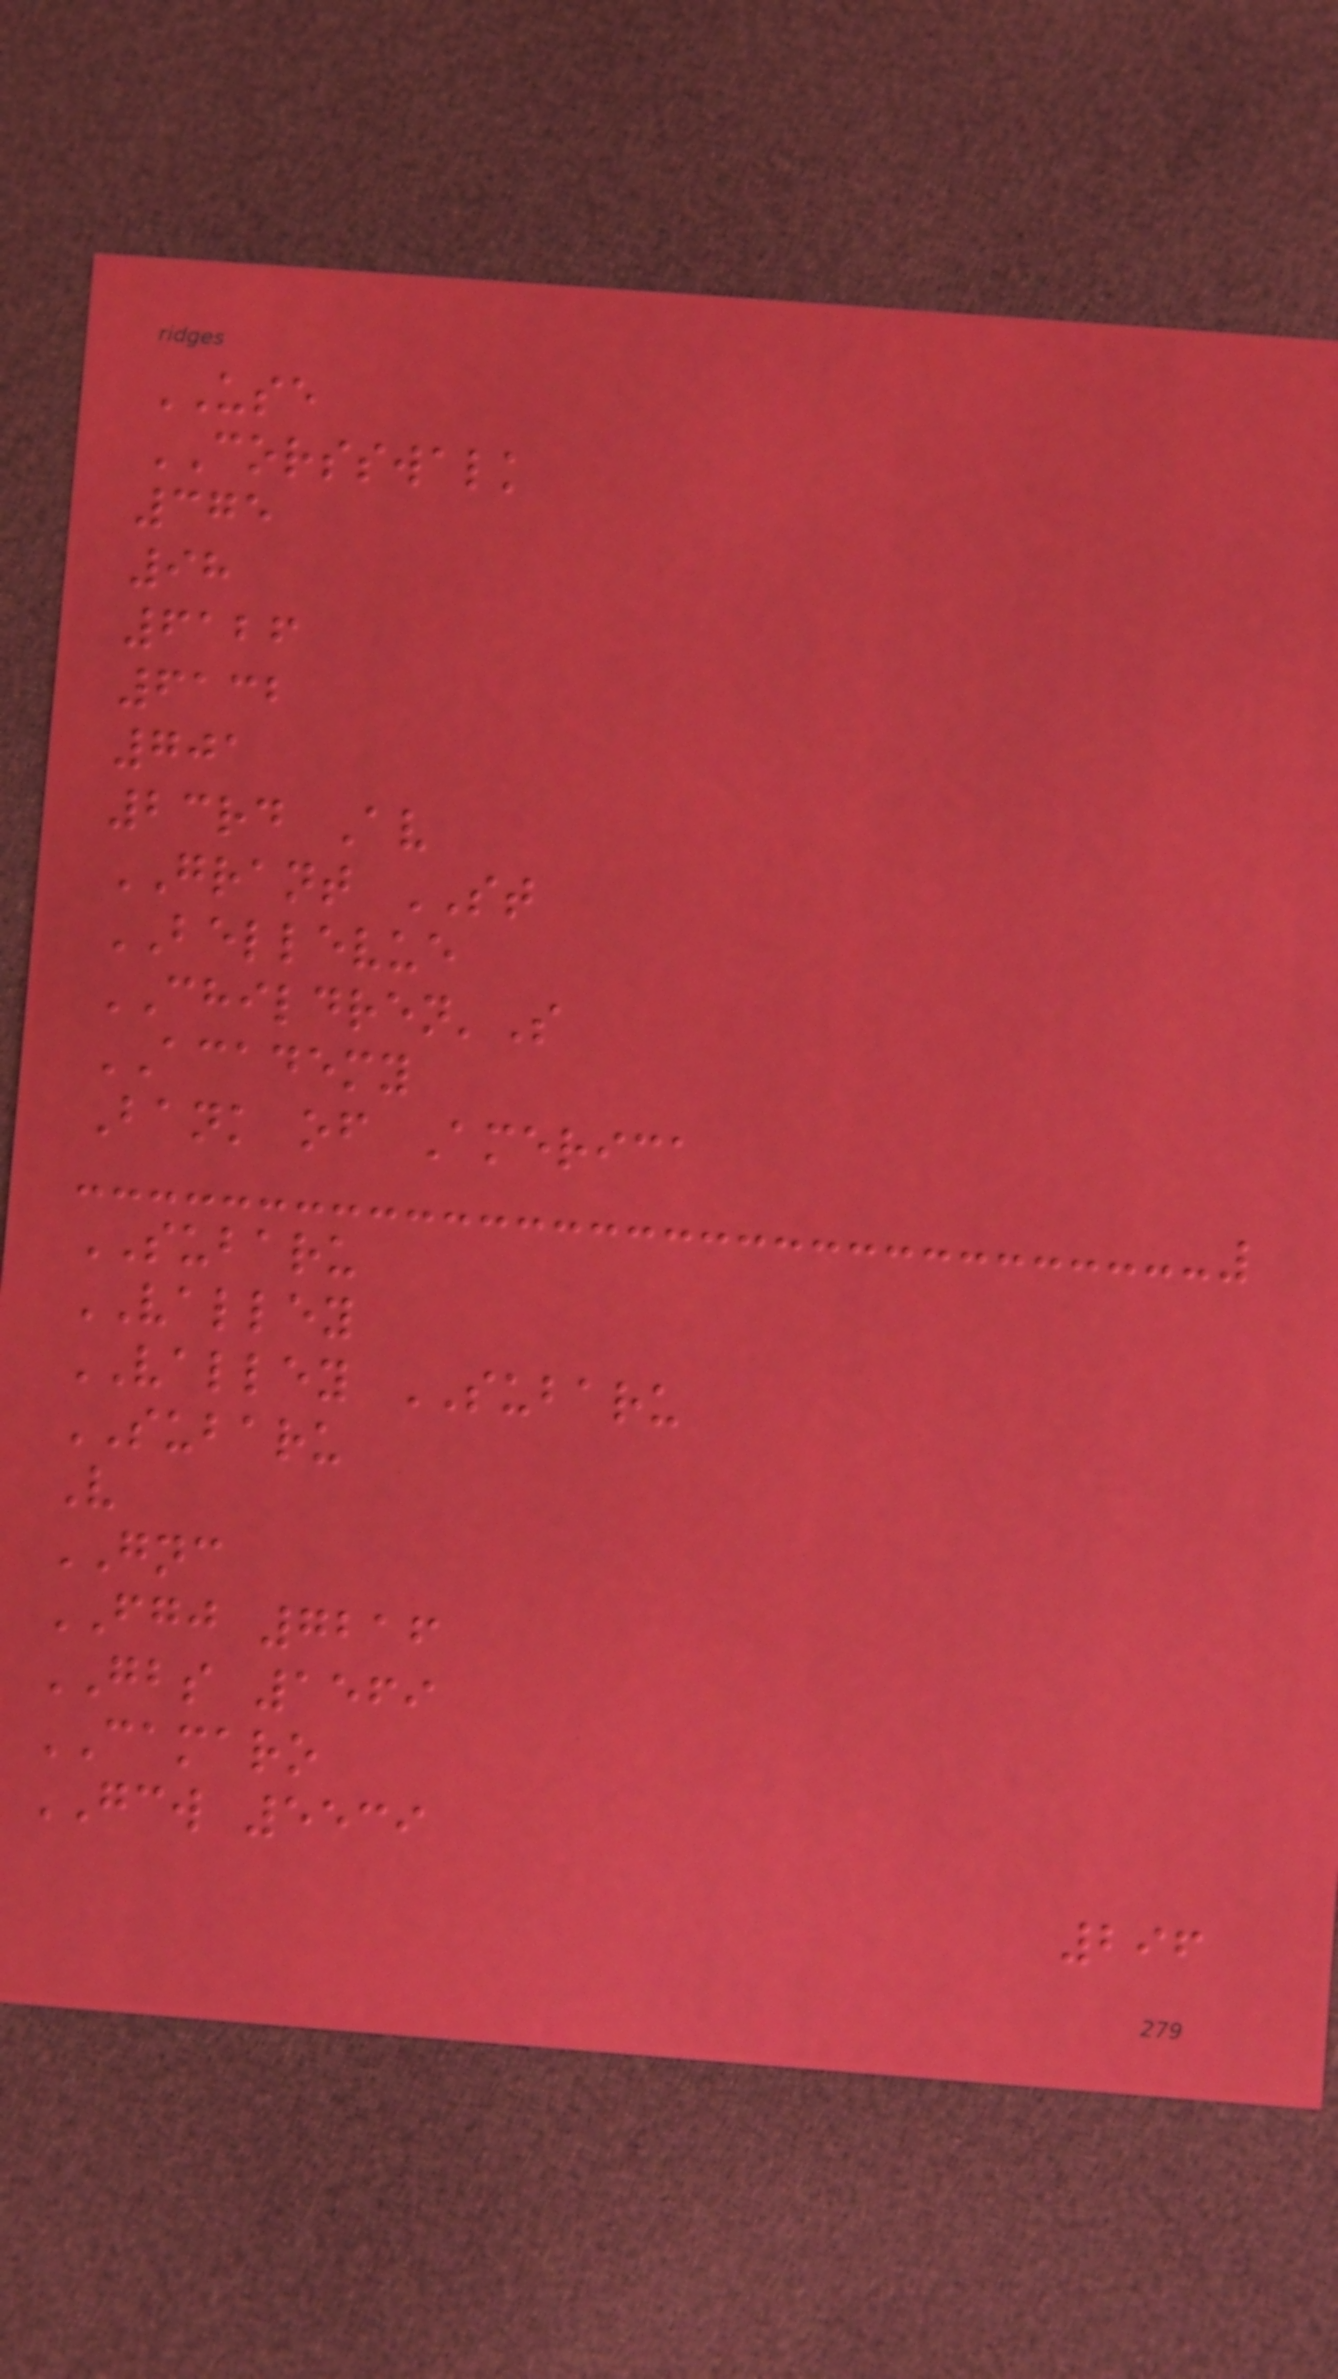USE
CORSSWALK
375
98
6126
6132
701
23rd Av
GRANT ST
BELLEVUE
CHILDREN'S
ACADEMY
Bank of America
SUBARU
VALLEY
VALLEY SUBARU
SUBARU
V
GNC
FGJ 7216
GBS 1569
CAMARO
GCW 5539
296
